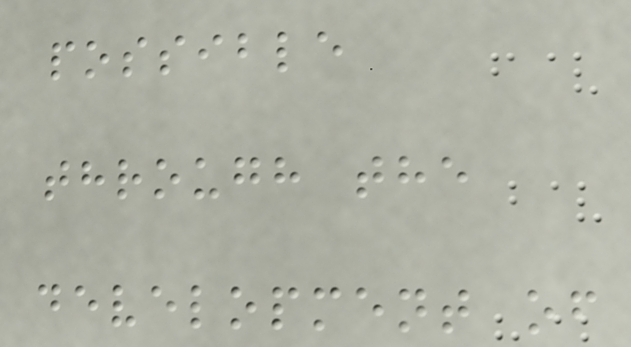possible
through the
development of
